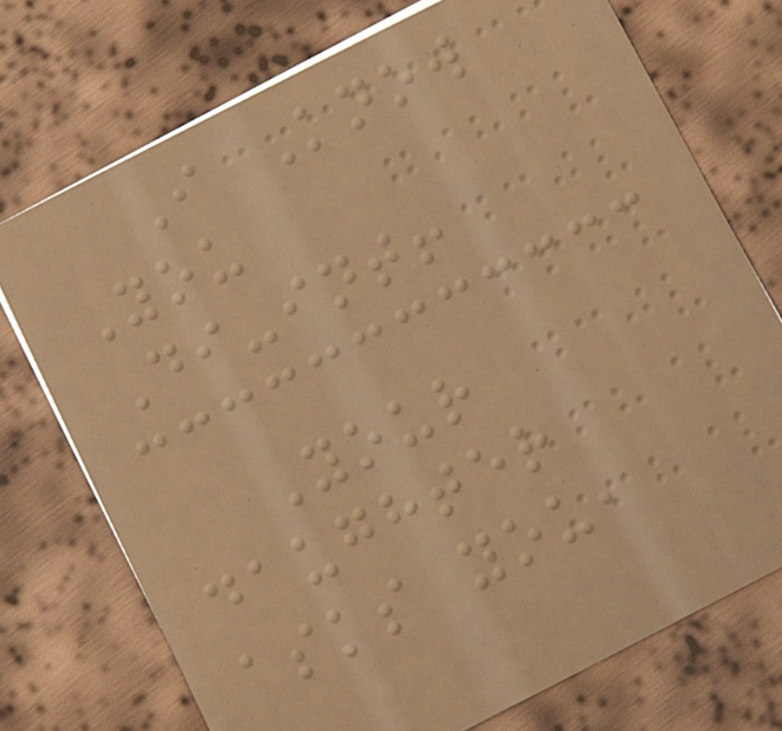I Know
You
Di-int!
Your
daughter
asks you,
